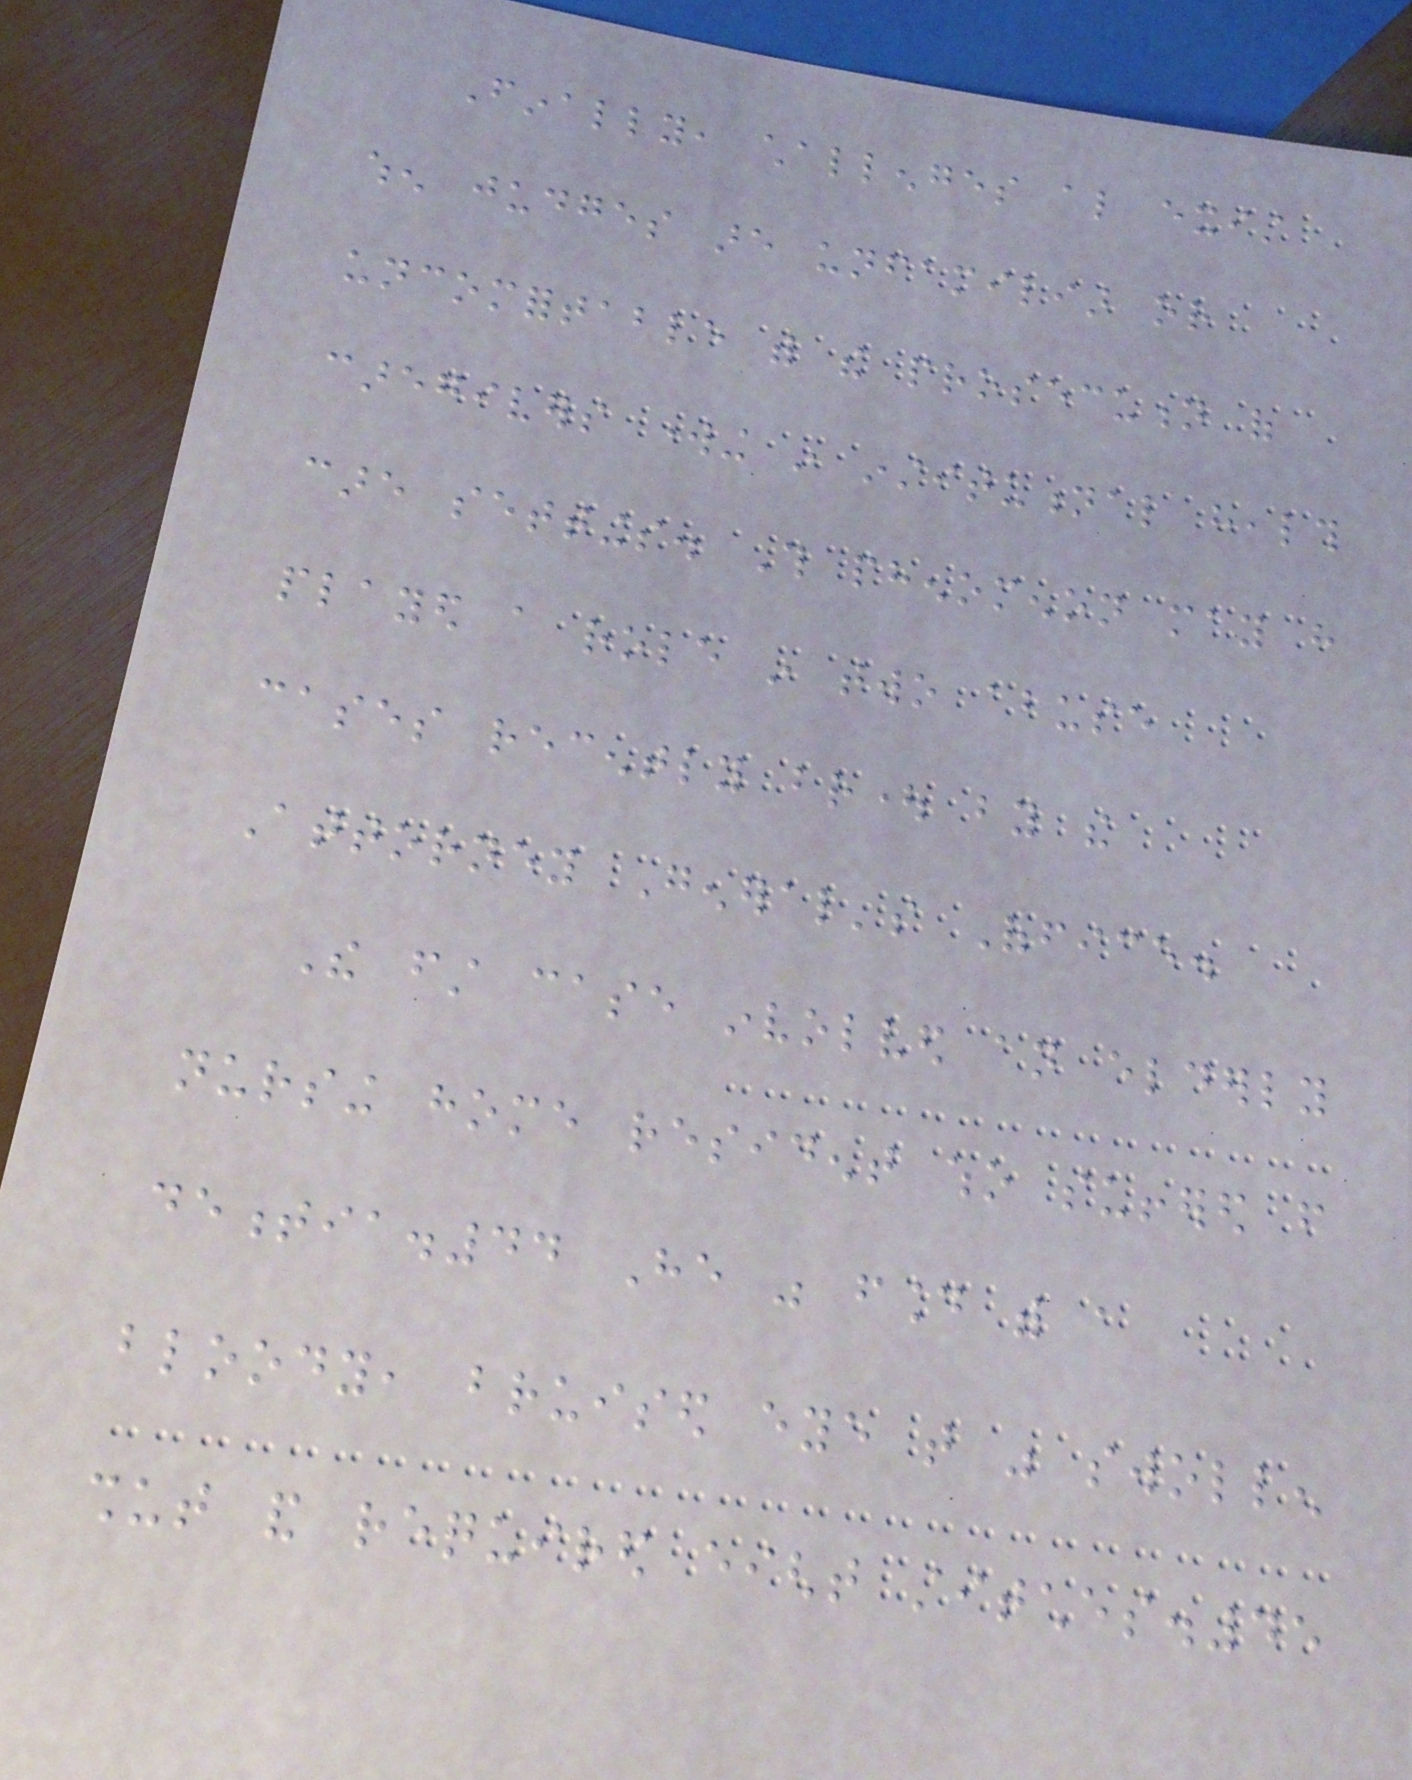Finally, challenges also exist
when judges are unfamiliar or
uncomfortable with the prosecution of
caregivers working in institutional health
care settings. This phenomenon may have
played a role in two abuse
cases recently brought by the
Attorney General's Office.
The first case involved an elderly
nursing home resident who suffered from
dementia.44 He was found with a
bloody, bruised eye that was swollen
shut and required eight stitches.45
